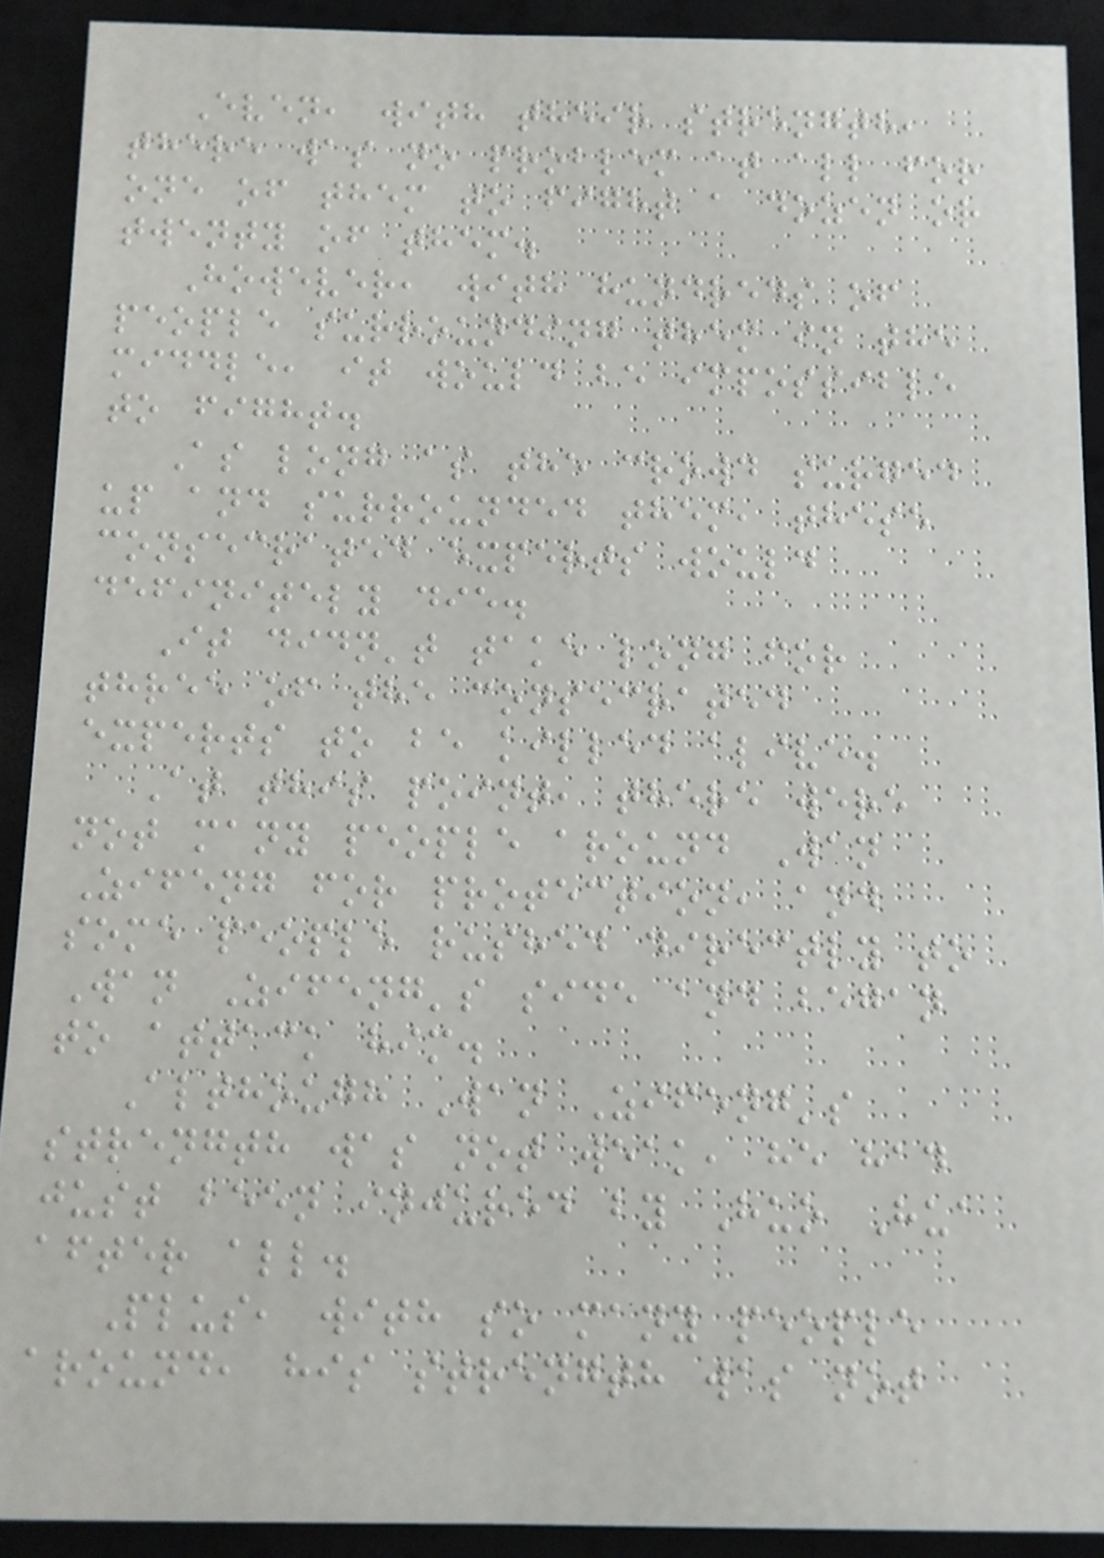Even, with their strength,
there was no problem at all for
one of them to fight a dozen or
twenty of them.
However, with hundreds of
people surrounding them in the
middle, it would be impossible
to fight.
As long as the crowd surged
up and surrounded them, these
consecrated experts would
definitely die.
It didn't take long for
three of the consecrated
experts to be killed alive.
At this point, there were
not many people around Wan
Zifeng for protection, and
some people rushed directly to
Wan Zifeng's side and began
to attack him.
Although Wan Zifeng's
strength was not weak, he had
just been injured by Huo Hua
after all.
Plus, with so many people
around, his strength was not
